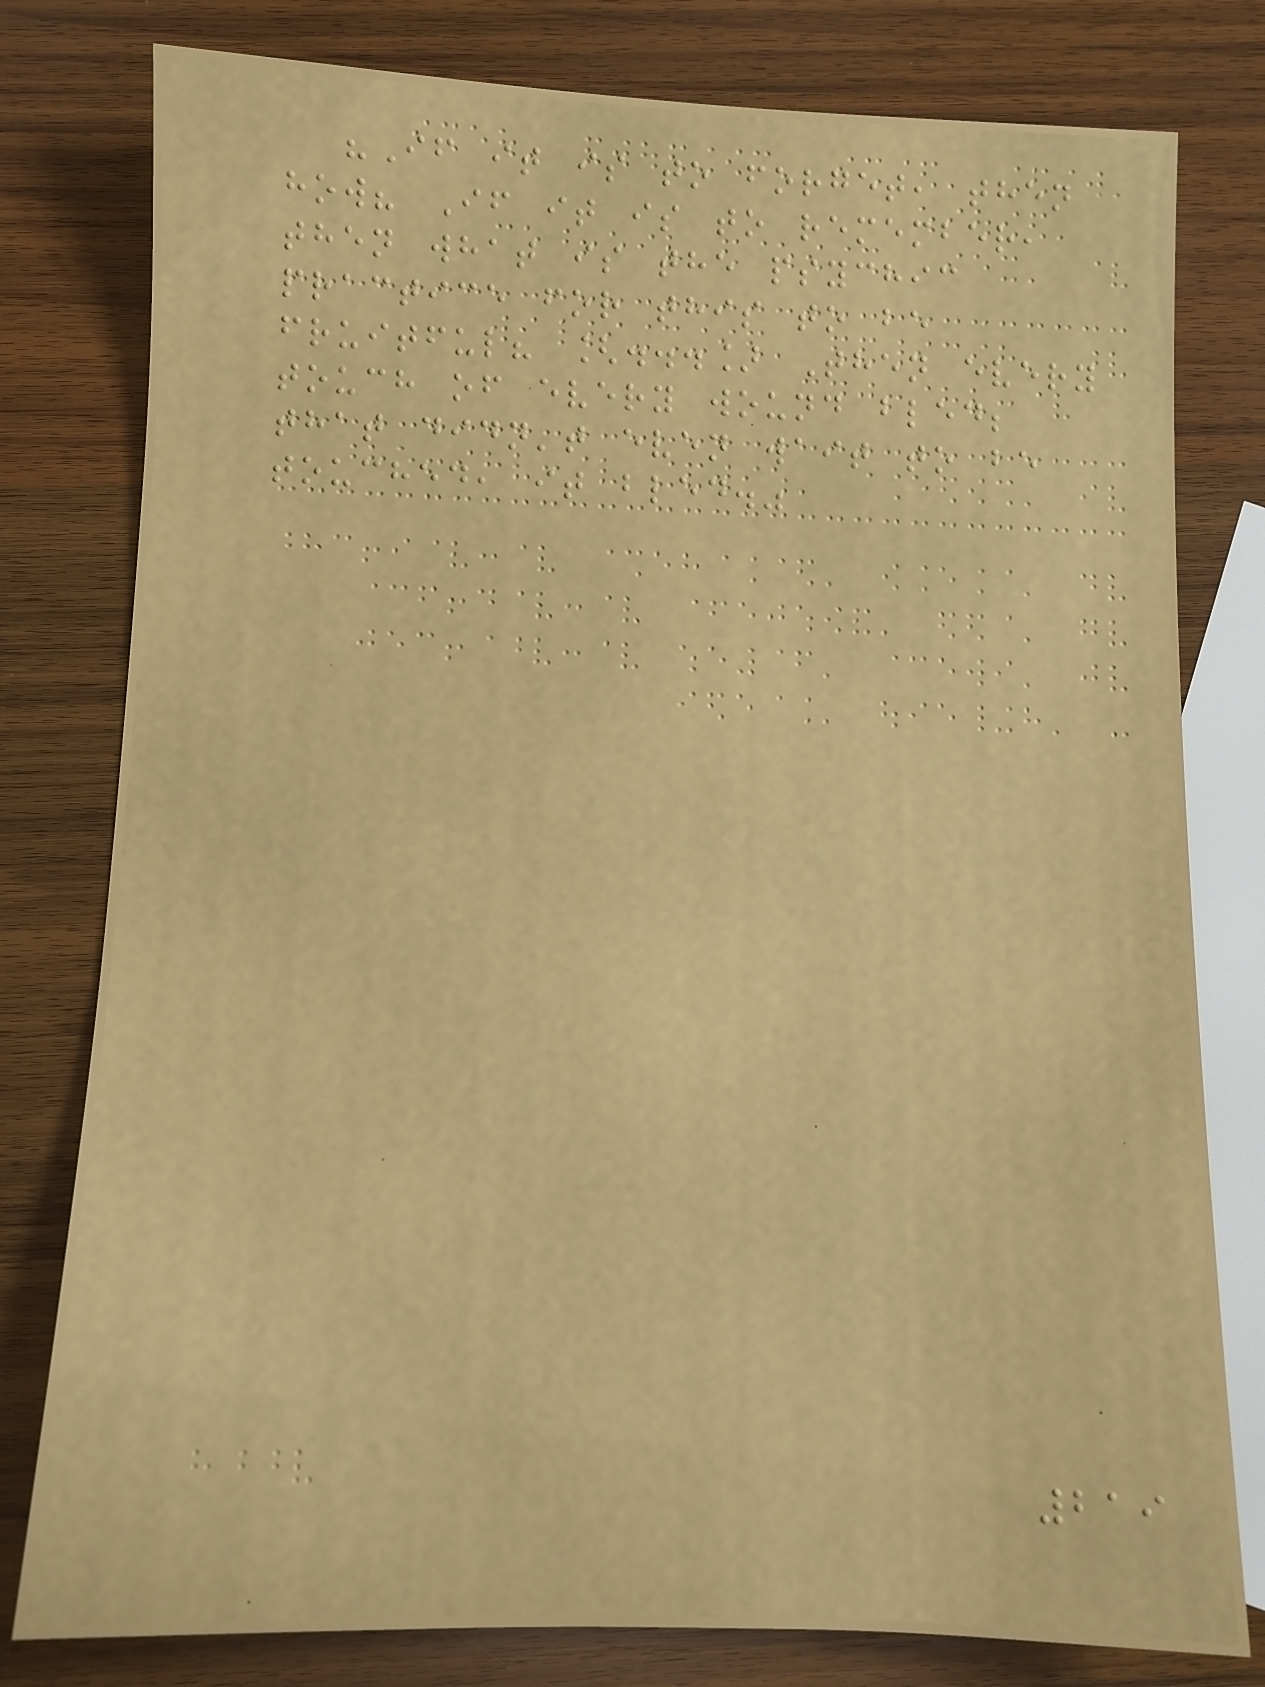"If it is to forget, then
how? If it is to remember,
then what is the psychic
practice for this to be
fruitful? [...] Then every
touch of every wound bled;
that didn't even wait to be
touched, it bled."
219
